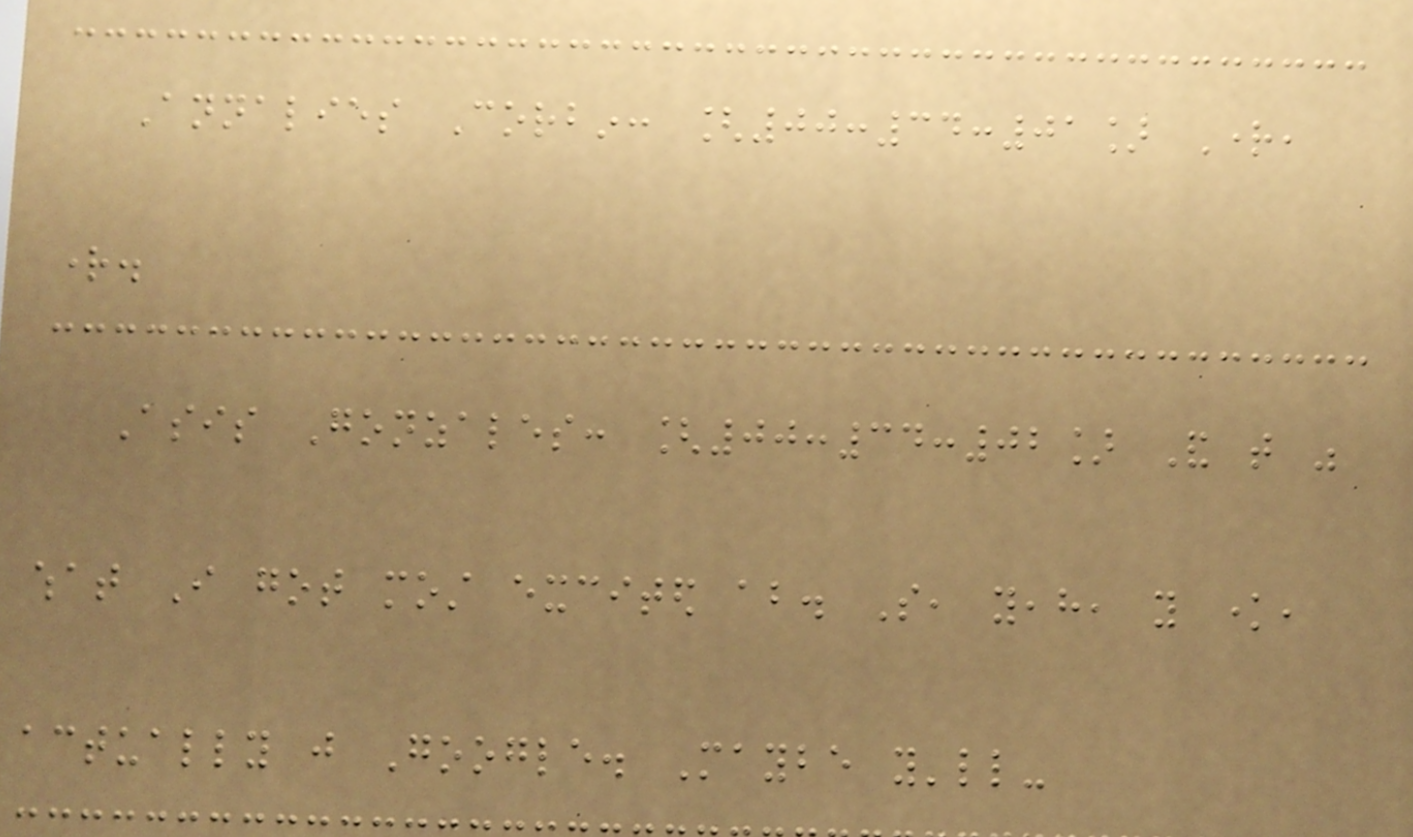Annalies Corbin: [00:34:01] Right,
right.
Asis Gonzales: [00:34:02] And that was
what I got most excited about. So, yeah, you know,
actually just Google. Maybe you'll-
